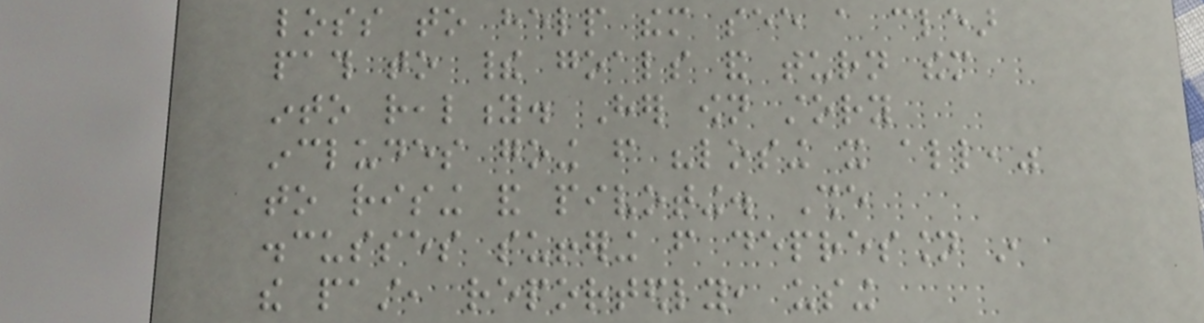loss to help them see a clear
path to their goals and turn them
into reality. Her own story
includes going from "losing it all,"
to rising and pivoting. She
discusses suffering from depression in
the past, reportedly, using
